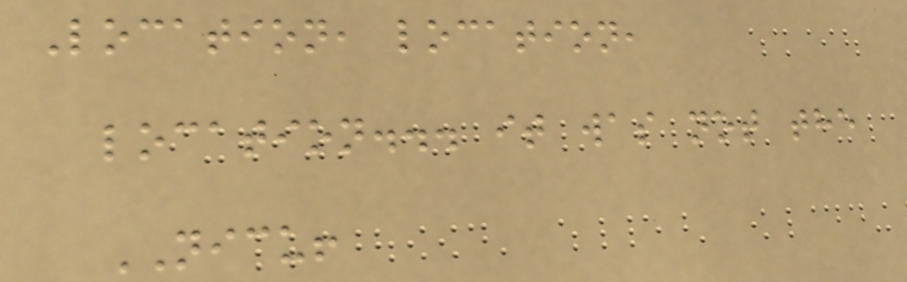Location, location,
location... it was not the
NICU!
